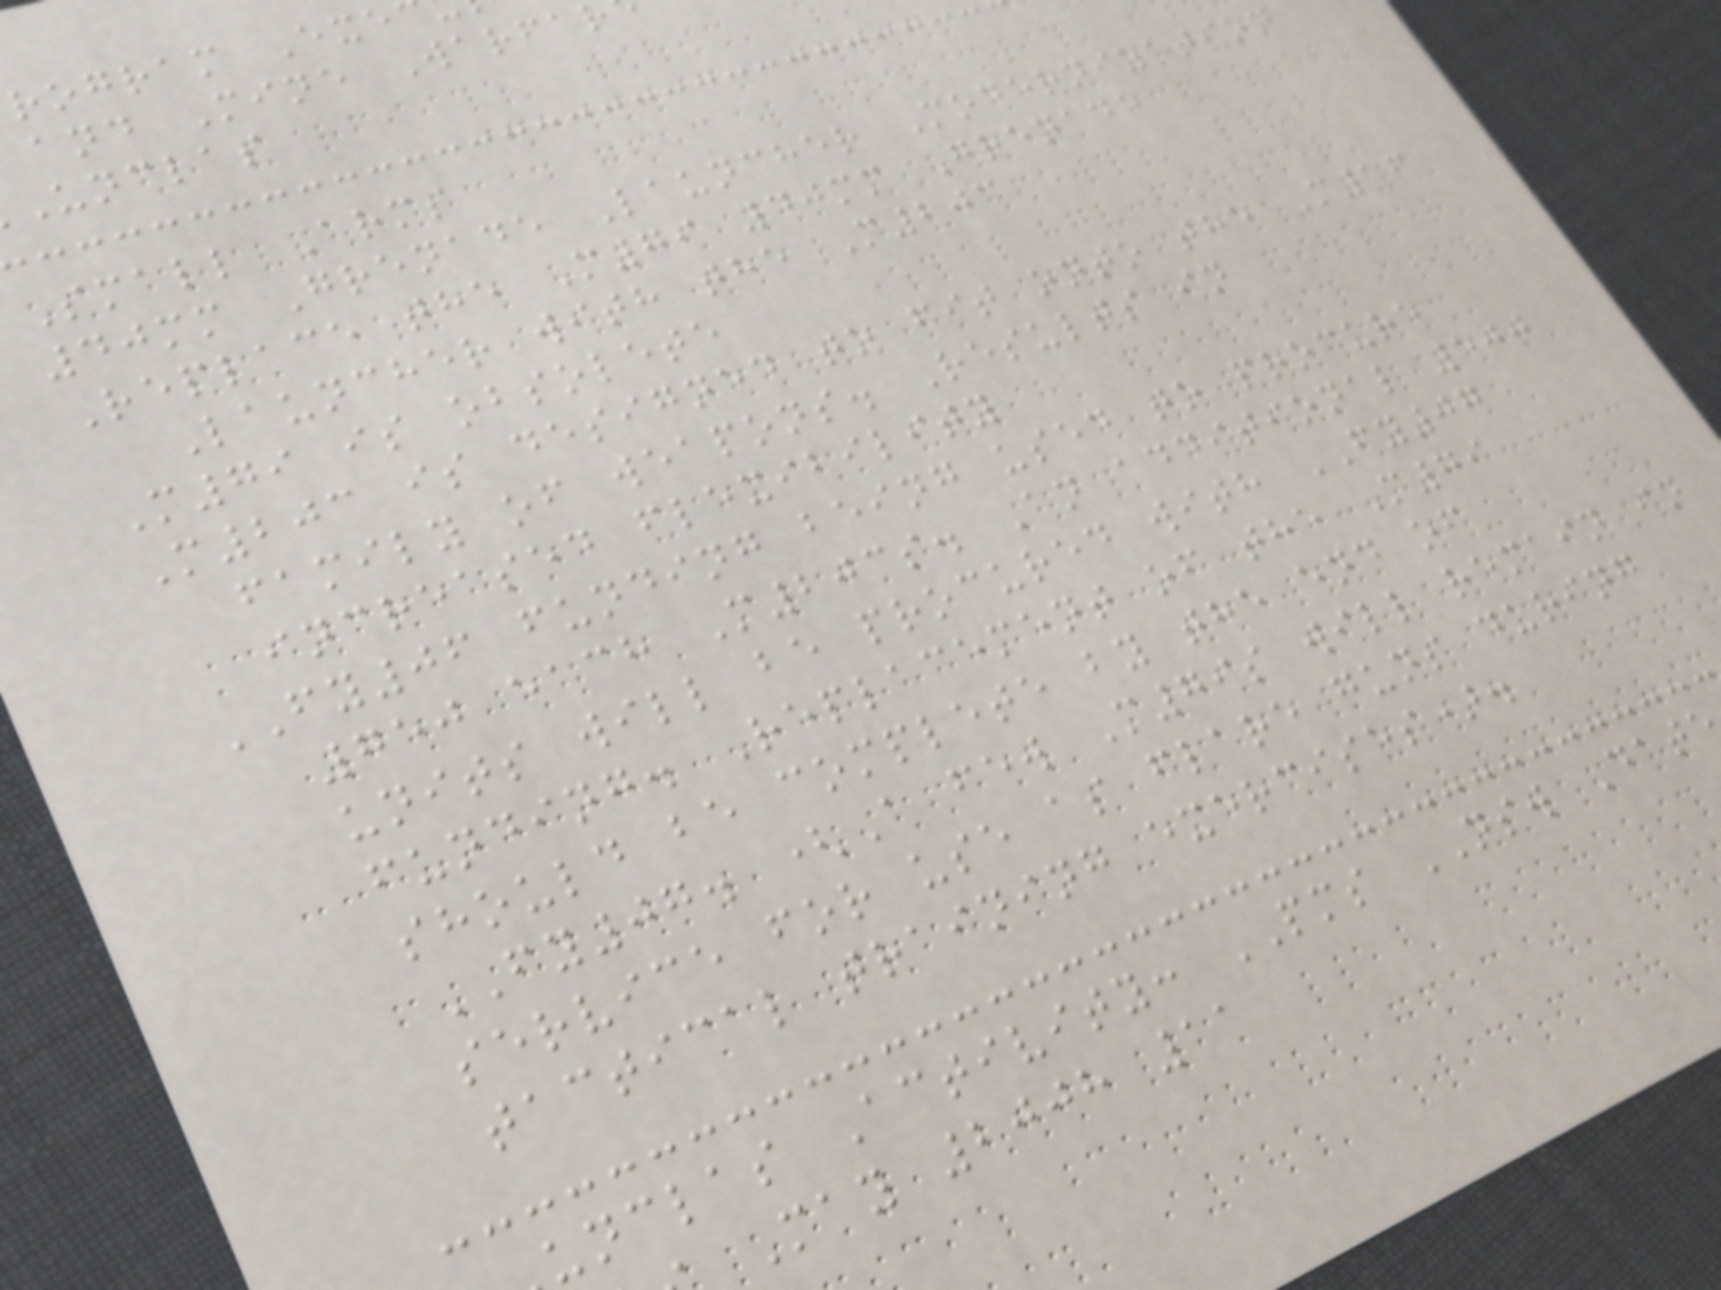rogram Exe
and Mine Warfar
unclas
Small Arms
40mm Grenade Launcher Modernization
Replace the M79 40mm Grenade
Launcher with the M203
M79 is obsolete
M203 is designed to fit onto the M16
family of weapons. Results in
increased flexibility
FY06 funding being used to procure
750 each M203s. An additional 500
units will be procured with FY07
funding. Replacement of the M79
should be complete by the end of
FY07. (A few M79s will remain in
service for use as flare guns during
tactical training exercises).
unclas Activity: PMS NSW Dat
May 2008 11
